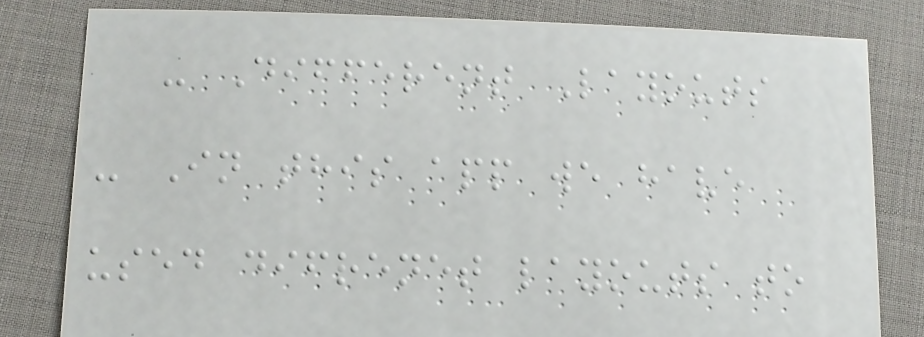- Different Layouts
- In this app we have
used difrenet layouts to
